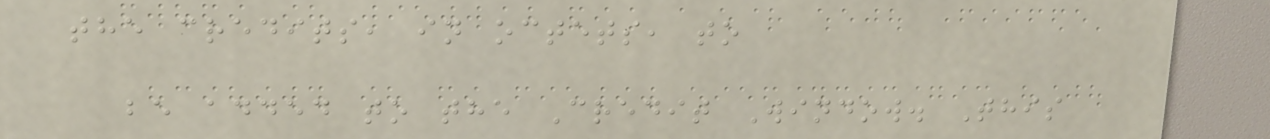the credits, in octets, to
be added to the Credit Window. This
